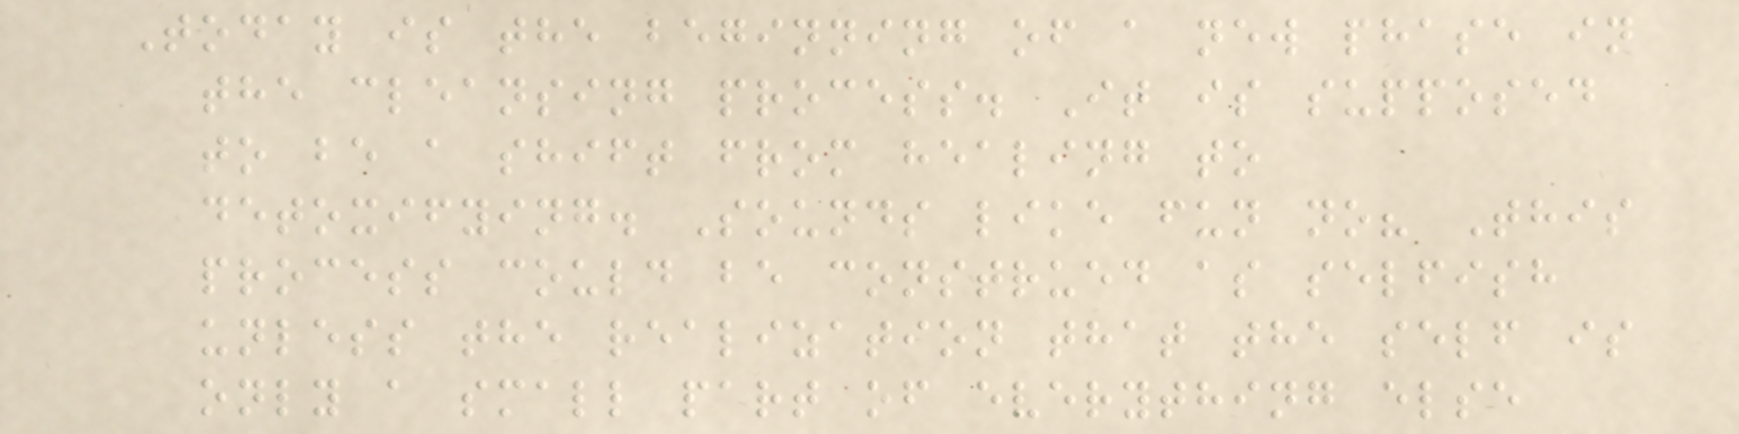Today is the beginning of a new phase in
the cleansing process. It is supposed
to be a shift from healing to
detoxifying. Sounds like fun no? This
process could be construed as selfish
unless the realization that the self is
only a small part of everything else
